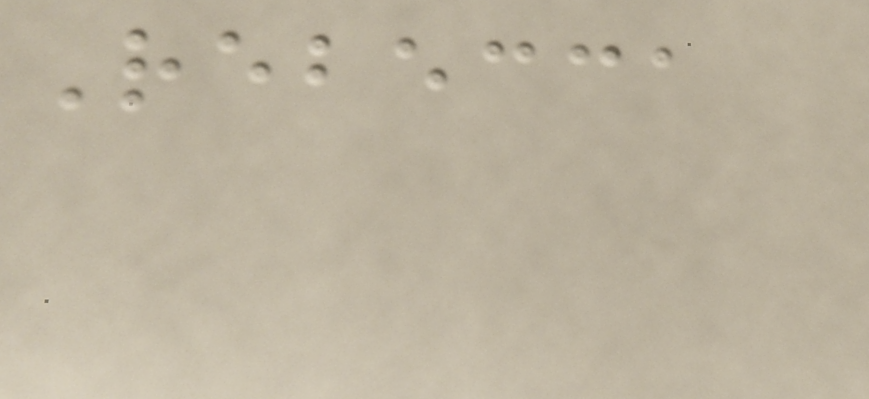Rebecca
